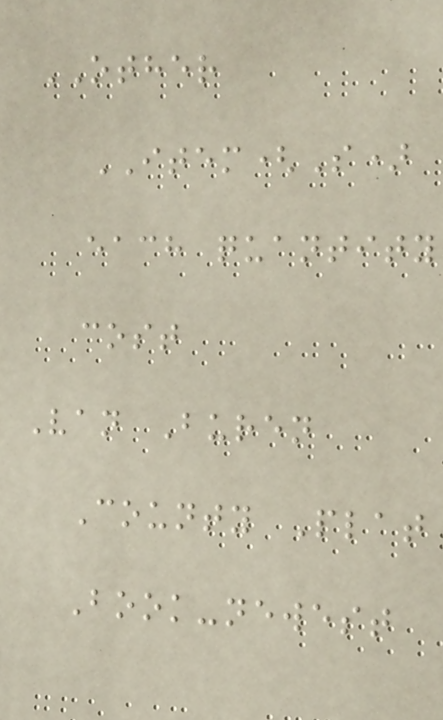OTHER
ITEM(S)
each quantity
cost
Van Buren
County Plat
Book-newest
